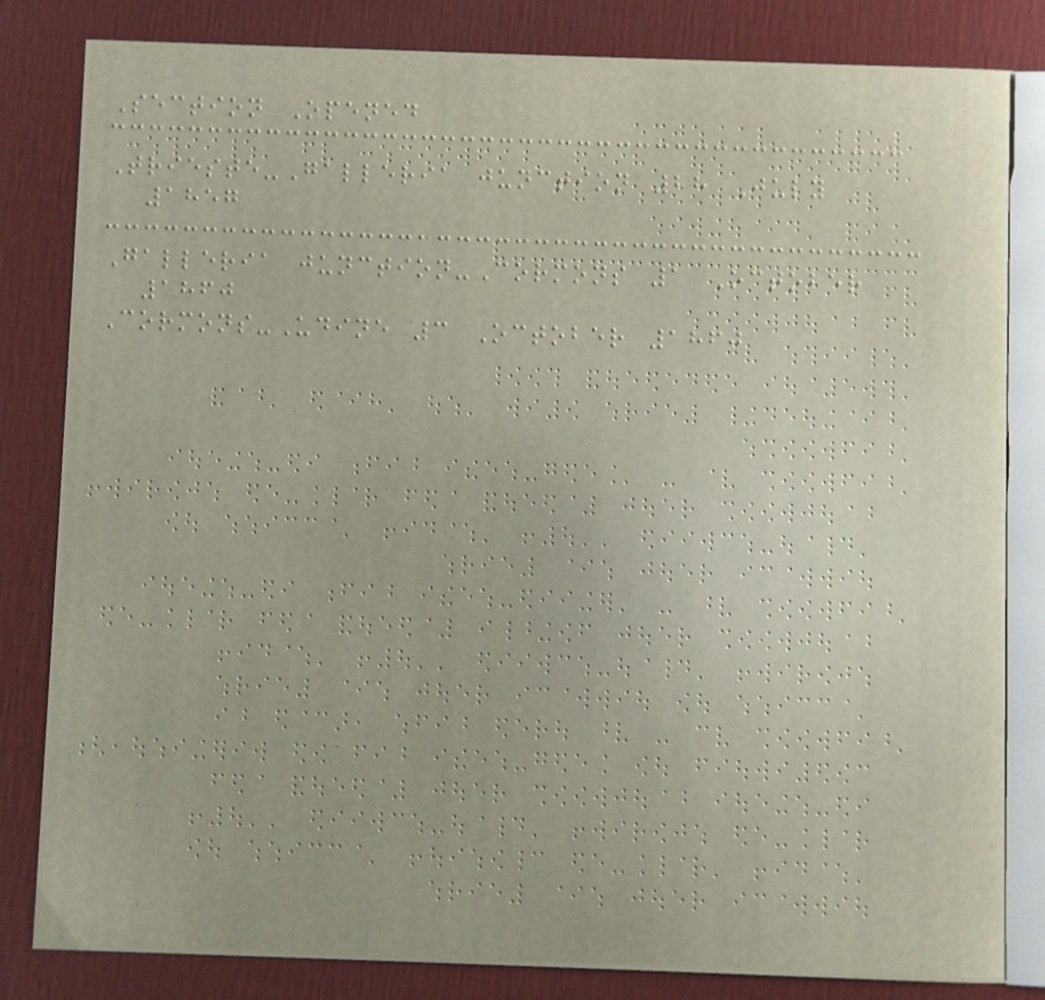Section Opened
Trieste-Galleria junction 28 July
1857
Galleria junction-Cormons 1 October
1860
Cormons-Udine 3 October 1860
